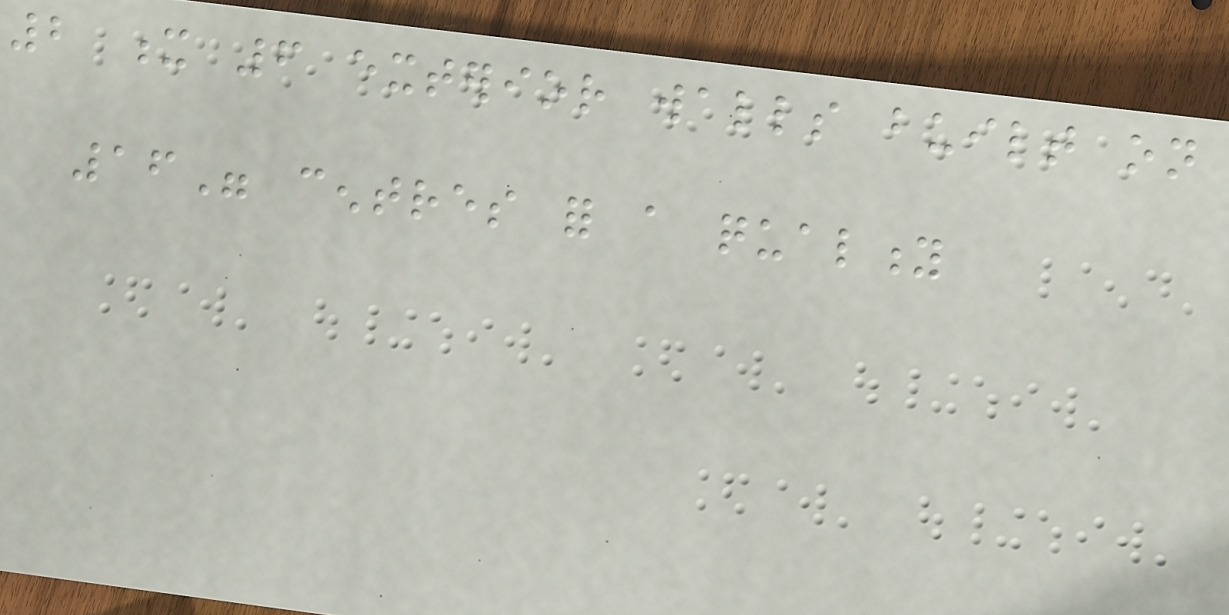2 x 6 exterior walls built on
16" centres for a quality
